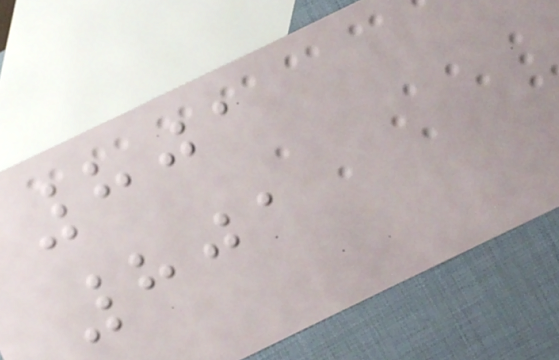801
801
